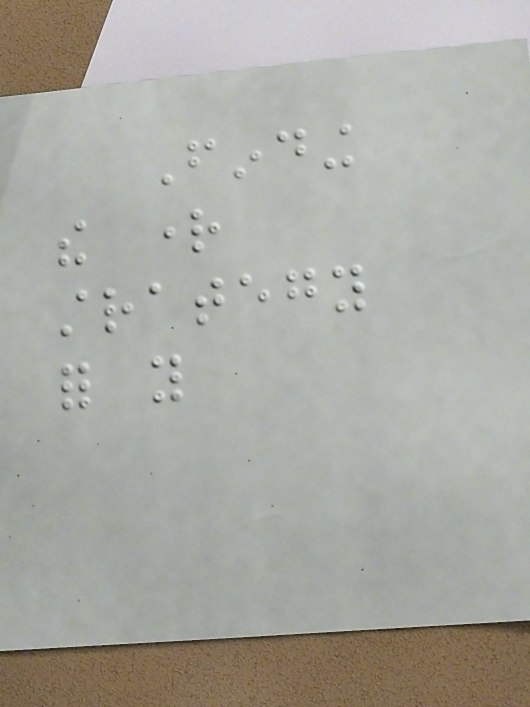Finding
the right
strategy
for you
